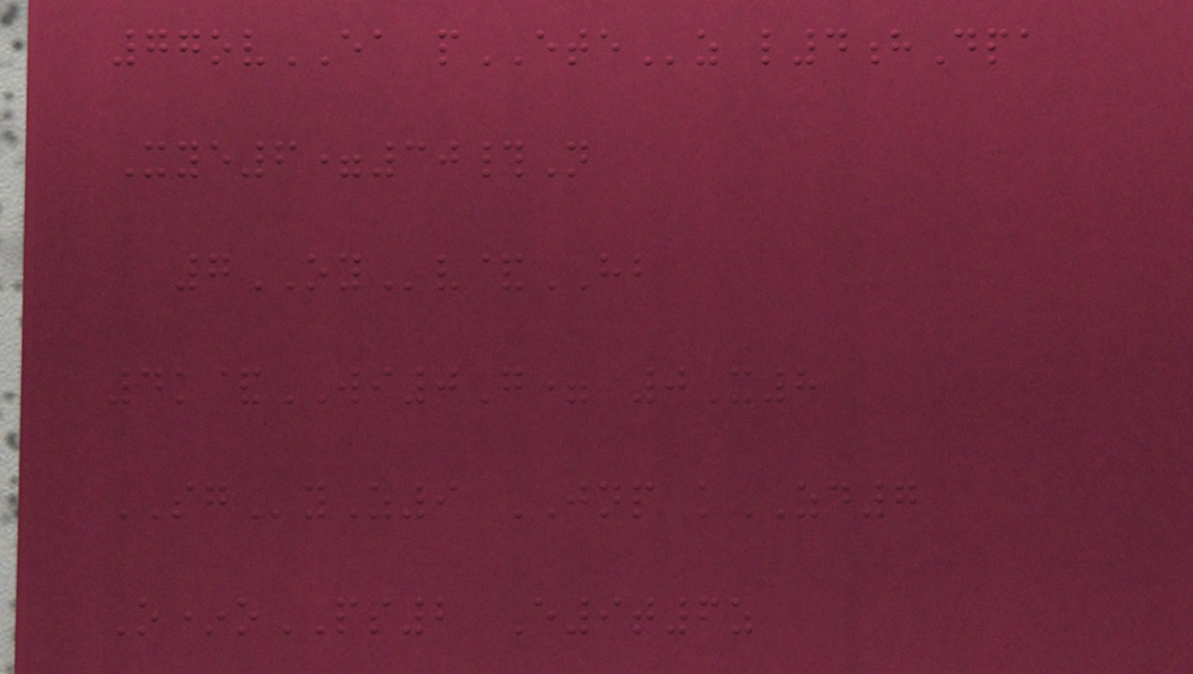77ovEA pETEz l4hDpa
Xye6=30#N
7OYv&HB
4k&WI0G= 0X8
SGyZ9 JNP kZD7
O*oPS2 E9t6z
